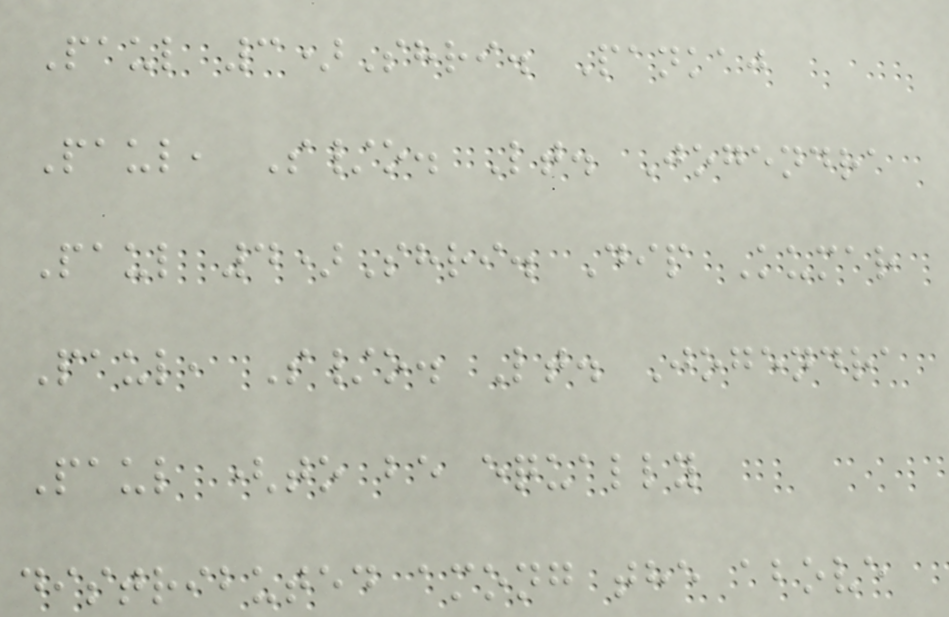Paul 3)Shri. Pankaj
Paul, S/o. Lt. Jogendra
Paul 4)Shri. Dip Kumar
Paul, S/o. Lt. Jogendra
Paul (to be equally
distributed among the above
